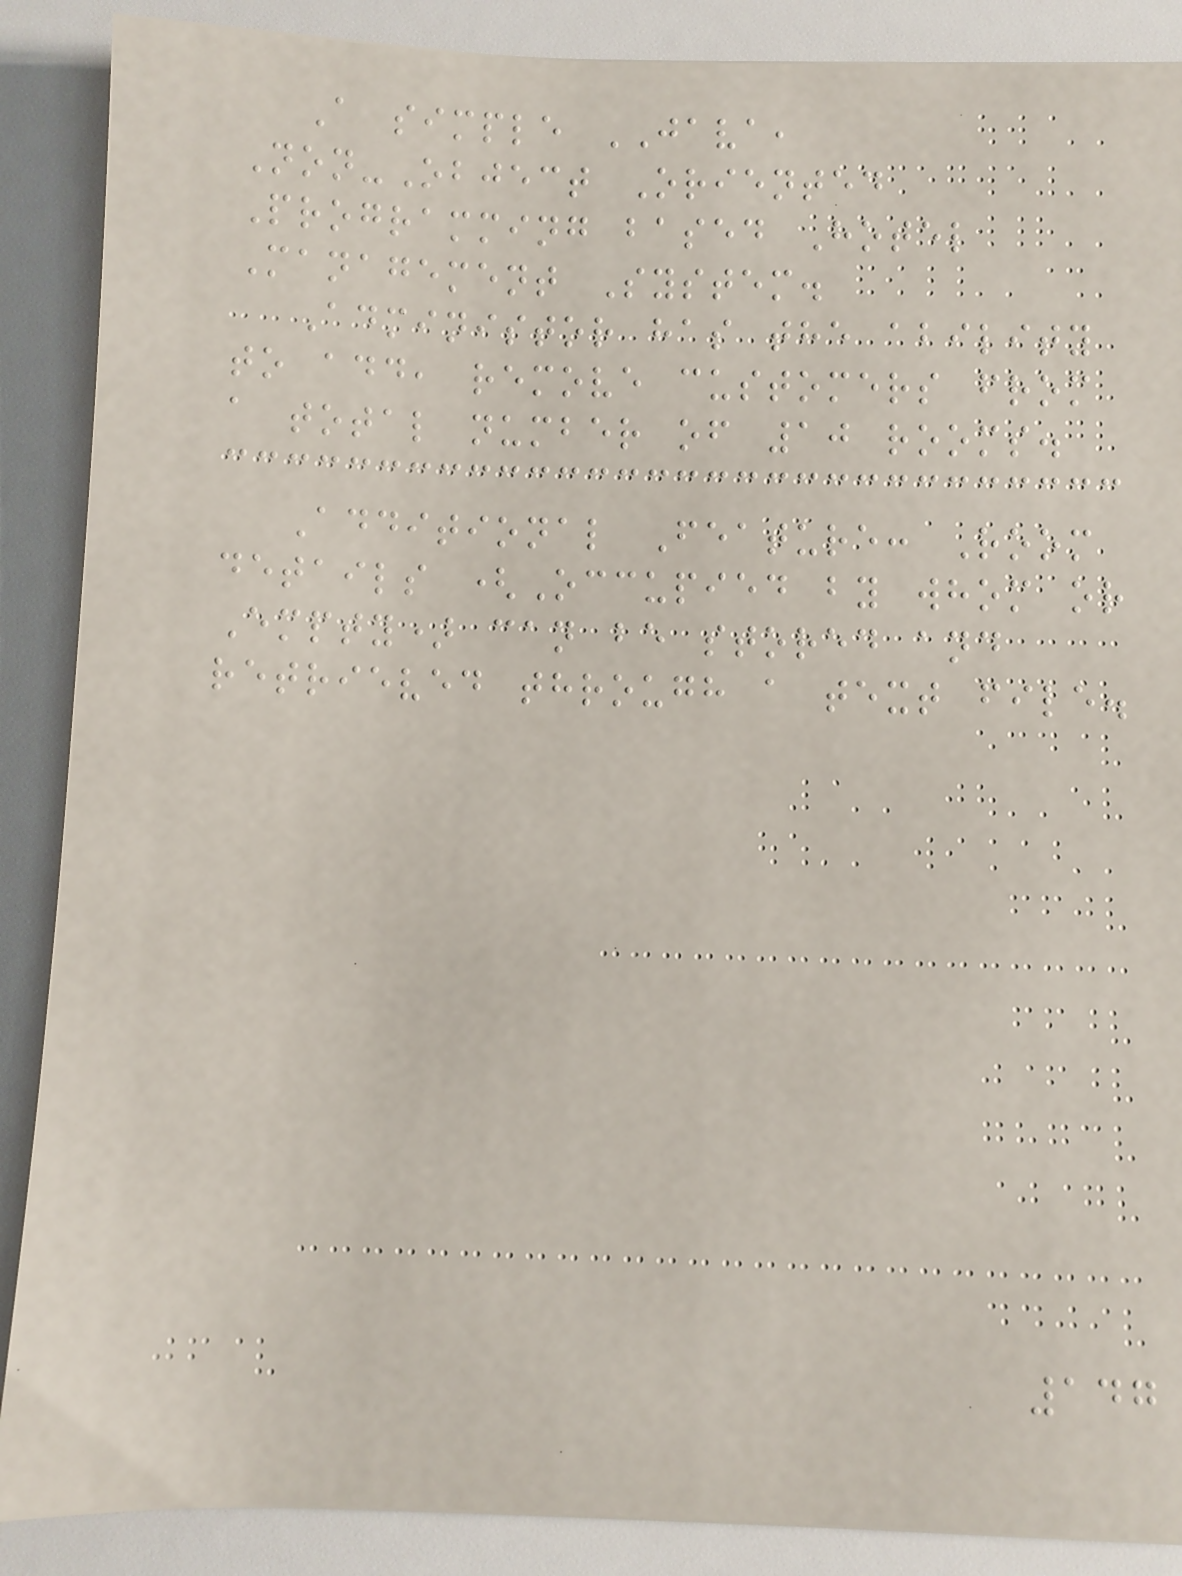A simple JAVA,
Non-Object Oriented
Programming based Hotel
Management System.
Administor has the ability
to add, remove customers from
a total number of 10 rooms.
Additional Feature: Room
details (Occupied by whom or
Empty) can be stored and
retrieved through a text file.
147
